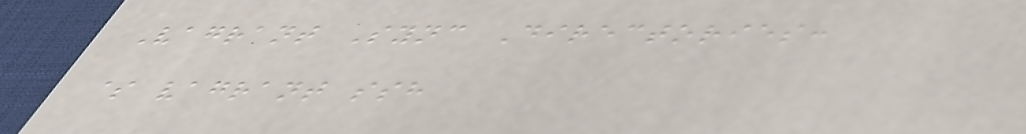Vagrant Sync Directories:
$ vagrant ssh
